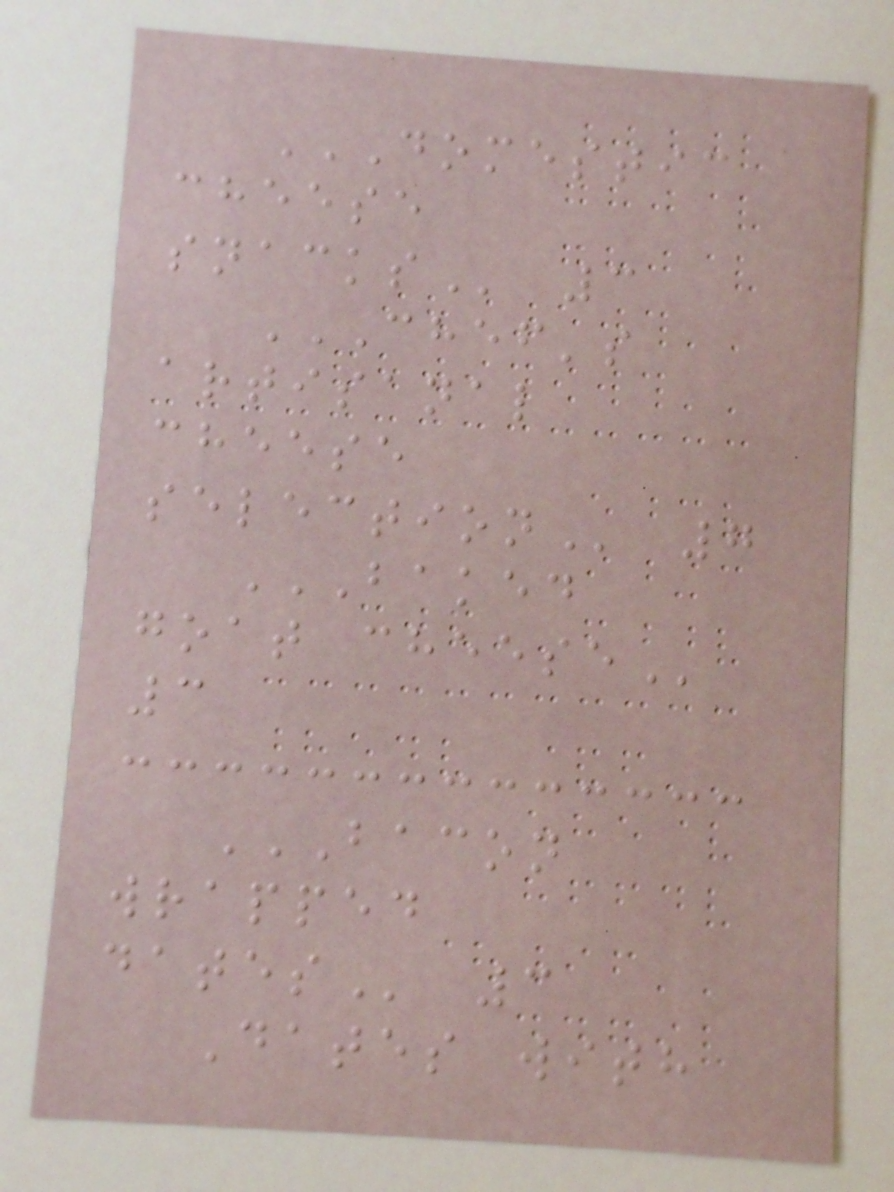DOMESTIC
CHEESE
SNACKS 3
CHEF'S
ARTISANAL
CHEESE
SELECTION 7
BAKED
GOAT CHEESE
3
BACON
WRAPPED
DATES 3
Dates with
